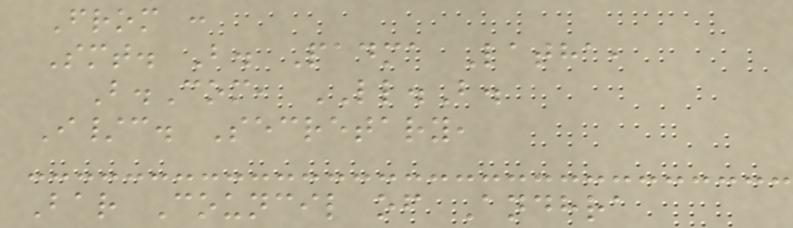From :
Smt. B. Padma Latha,
B.Com, LL.B.
I/c. Secretary,
Bar Council of Andhra
